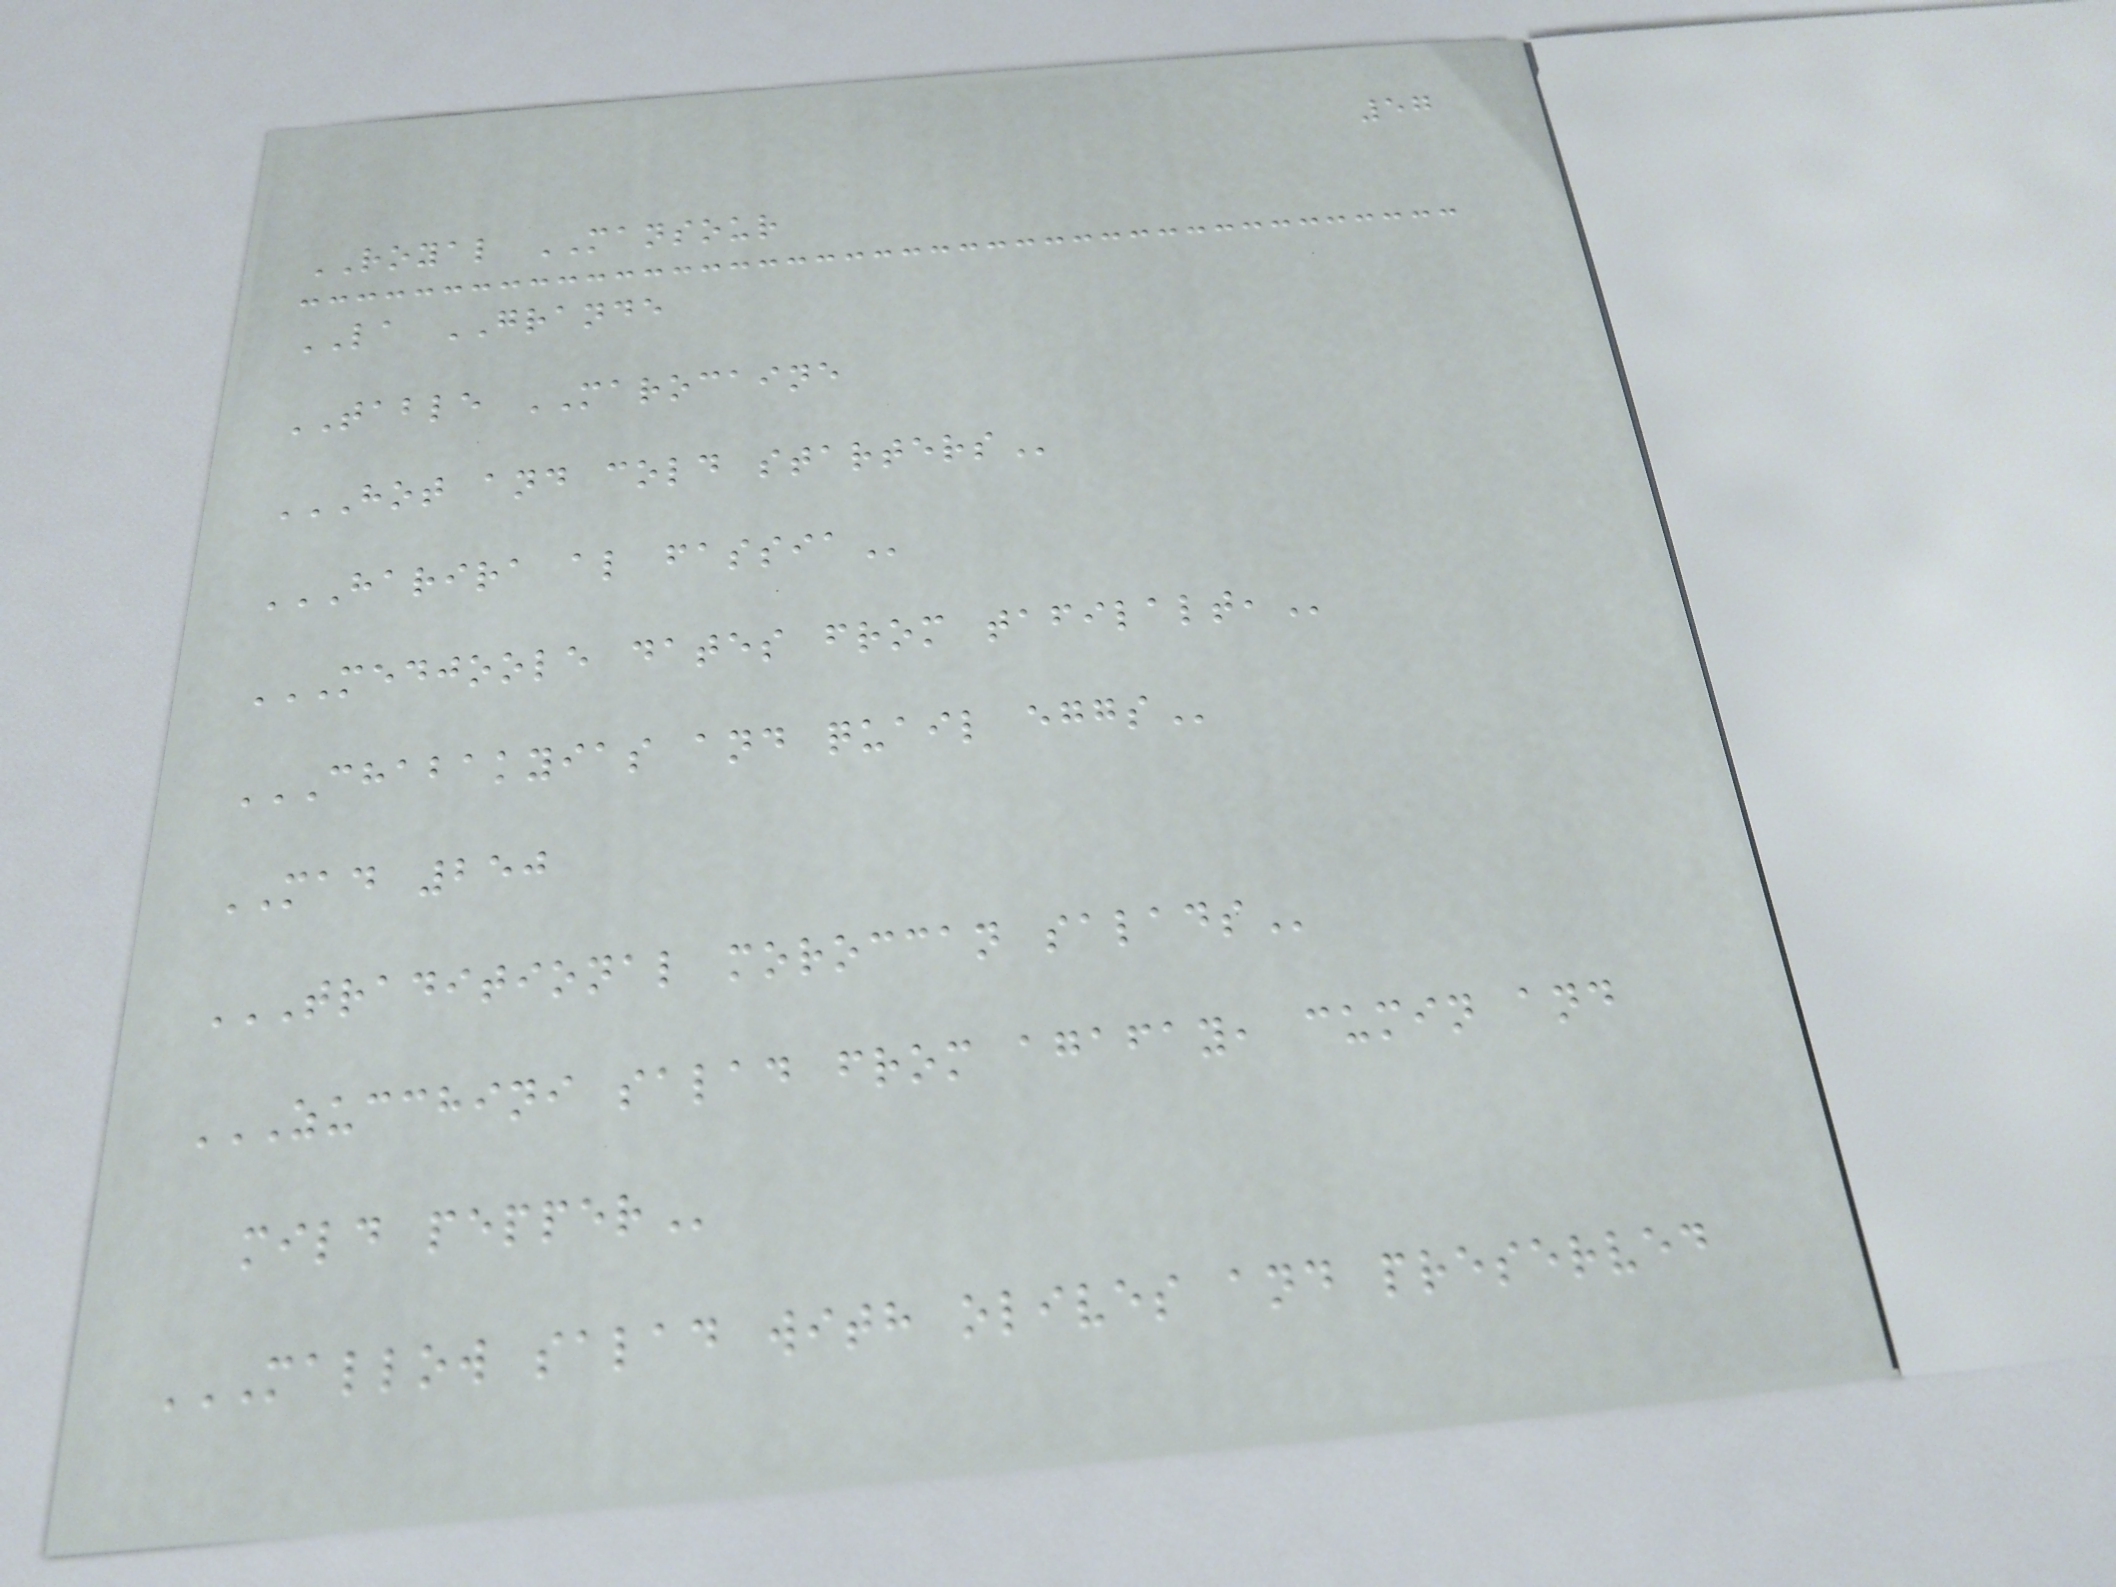57
ROYAL MANSOUR
LA GRANDE
TABLE MAROCAINE
HOT AND COLD STARTERS
HARIRA AL FASSIA
MEDJOOLE DATES FROM TAFILALT,
CHABAKYIAS AND QUAIL EGGS
MAD 250
TRADITIONAL MOROCCAN SALADS
ZUCCHINI SALAD FROM AGAFAY, CUMIN AND
MILD PEPPER
MALLOW SALAD WITH OLIVES AND PRESERVED
